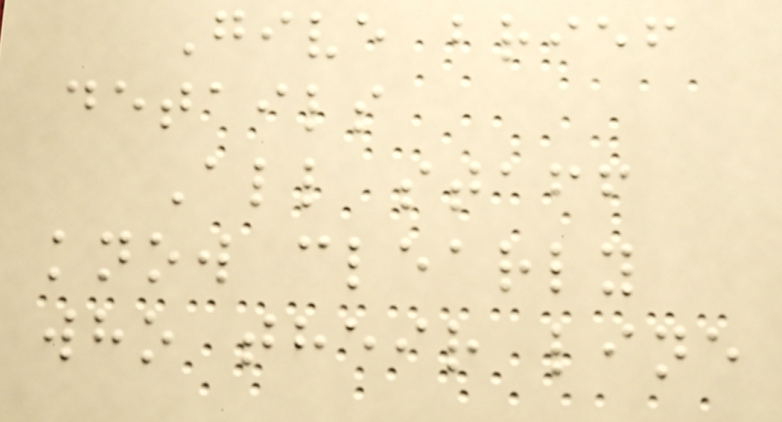Give brief
details
All staff
know clearly
who their line
